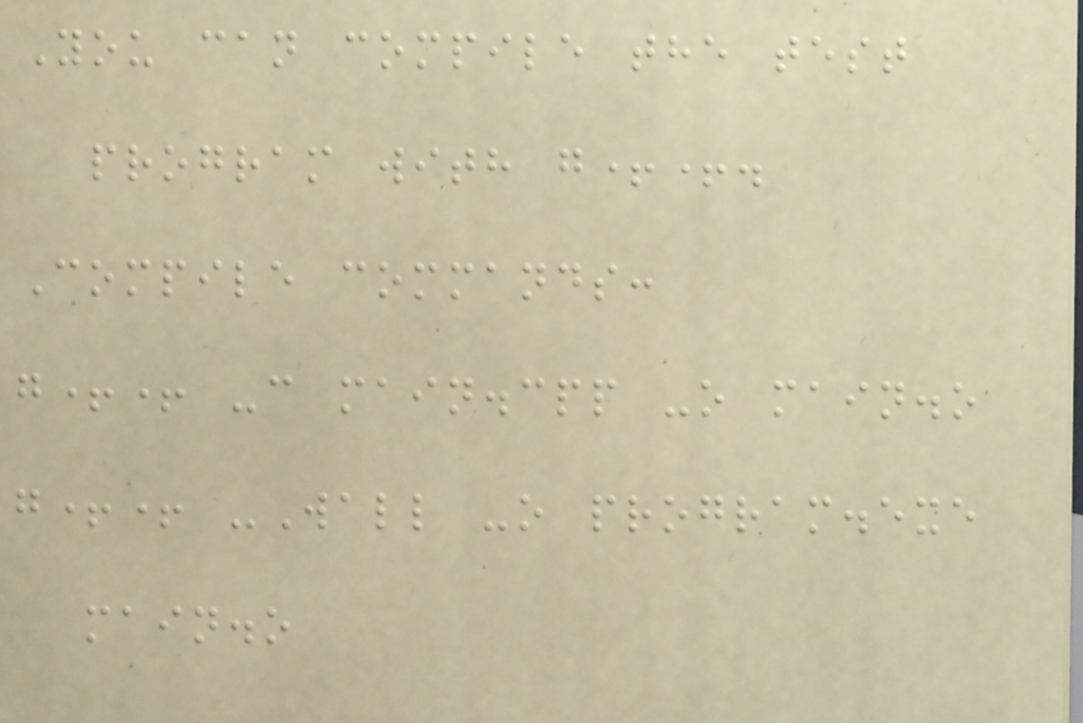You can compile the test
program with g++.
Compile commands:
g++ -c main.cpp -o main.o
g++ -Wall -o program.exe
main.o
